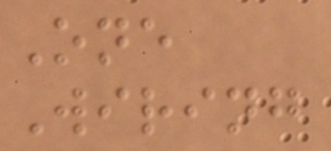One
Wiring
